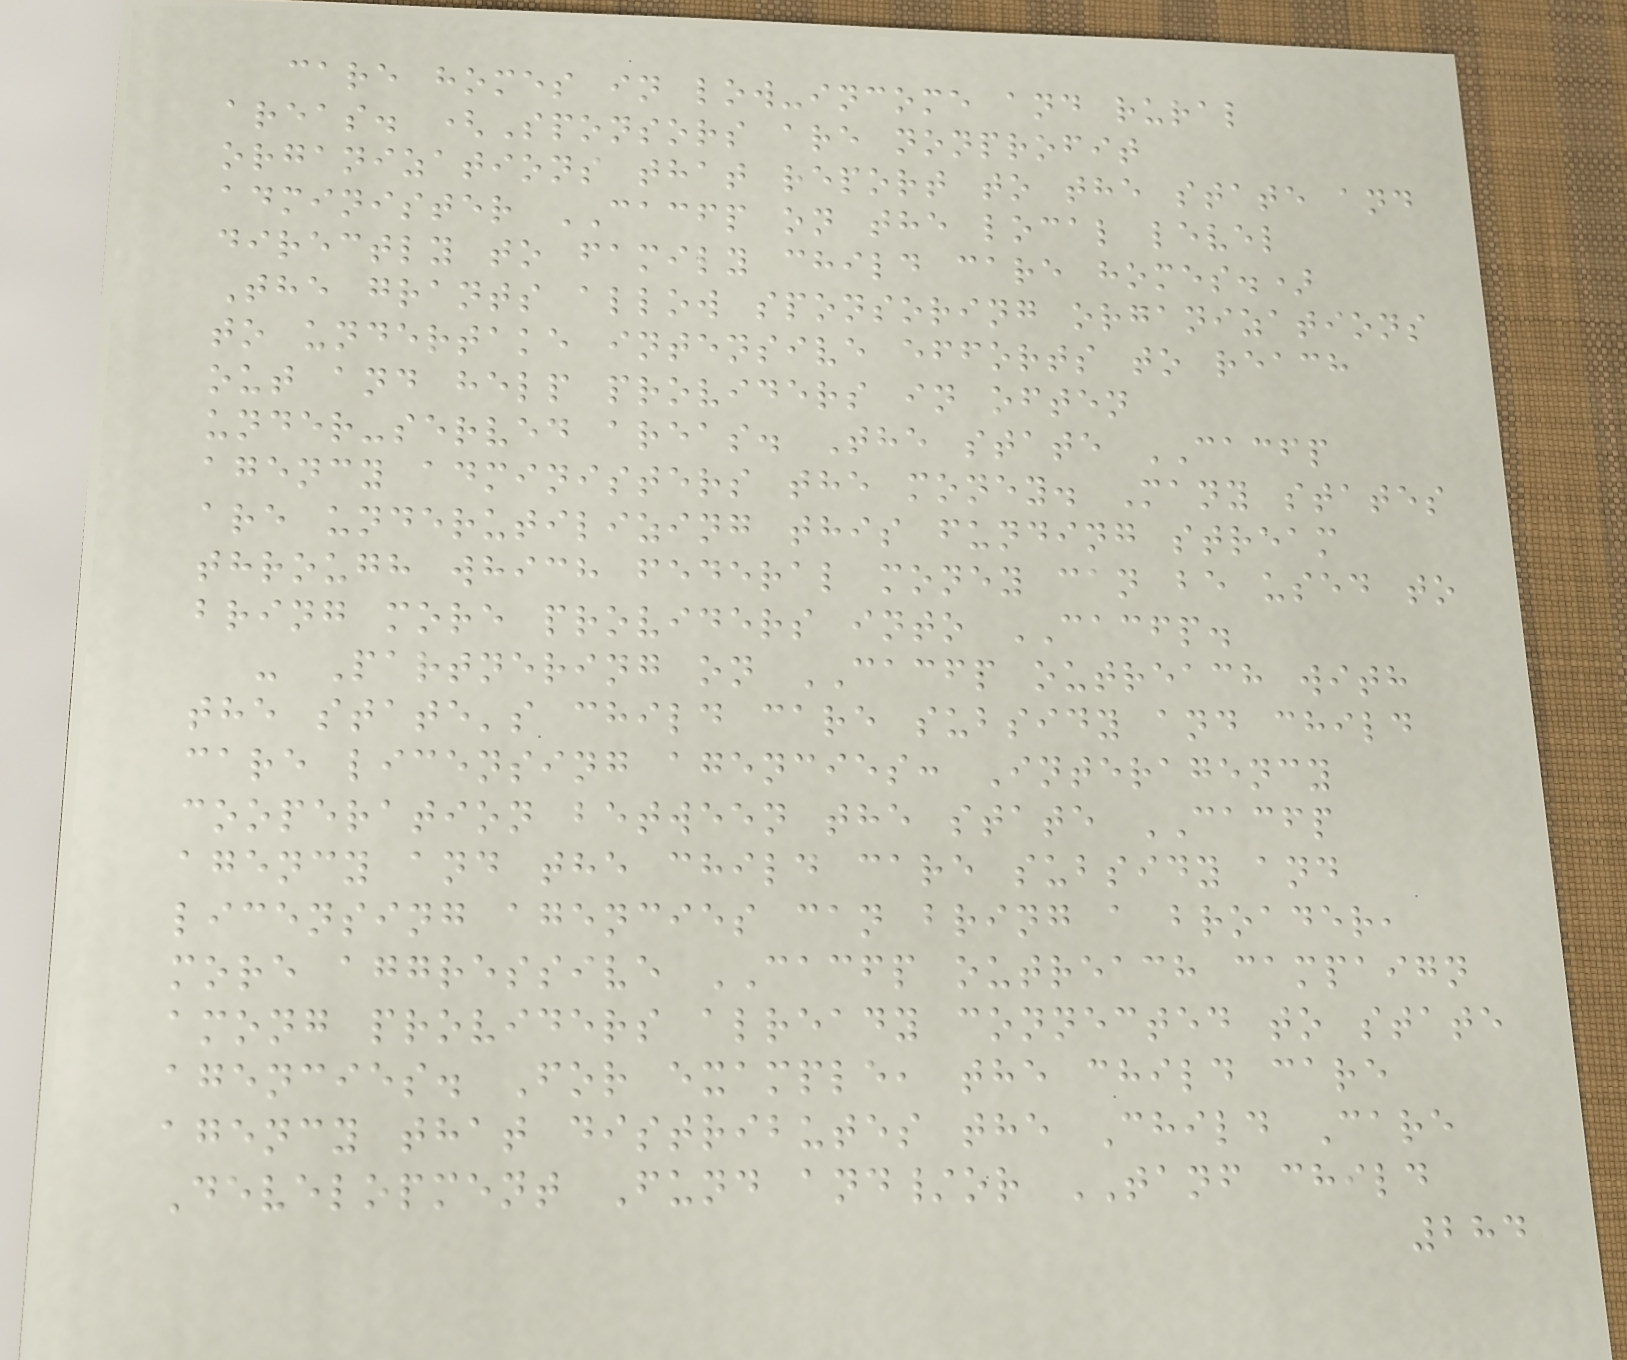care homes in low-income and rural
areas. (Sponsors are nonprofit
organizations that report to the state and
administer CACFP on the local level
directly to family child care homes.)
The grants allow sponsoring organizations
to undertake intensive efforts to reach
out and help providers in often
under-served areas. The state CACFP
agency administers the money. Many states
are underutilizing this funding stream
through which federal money can be used to
bring more providers into CACFP.
- Partnering on CACFP outreach with
the state's child care subsidy and child
care licensing agencies: Interagency
cooperation between the state CACFP
agency and the child care subsidy and
licensing agencies can bring a broader,
more aggressive CACFP outreach campaign
among providers already connected to state
agencies. For example, the child care
agency that distributes the Child Care
Development Fund and/or TANF child
284
